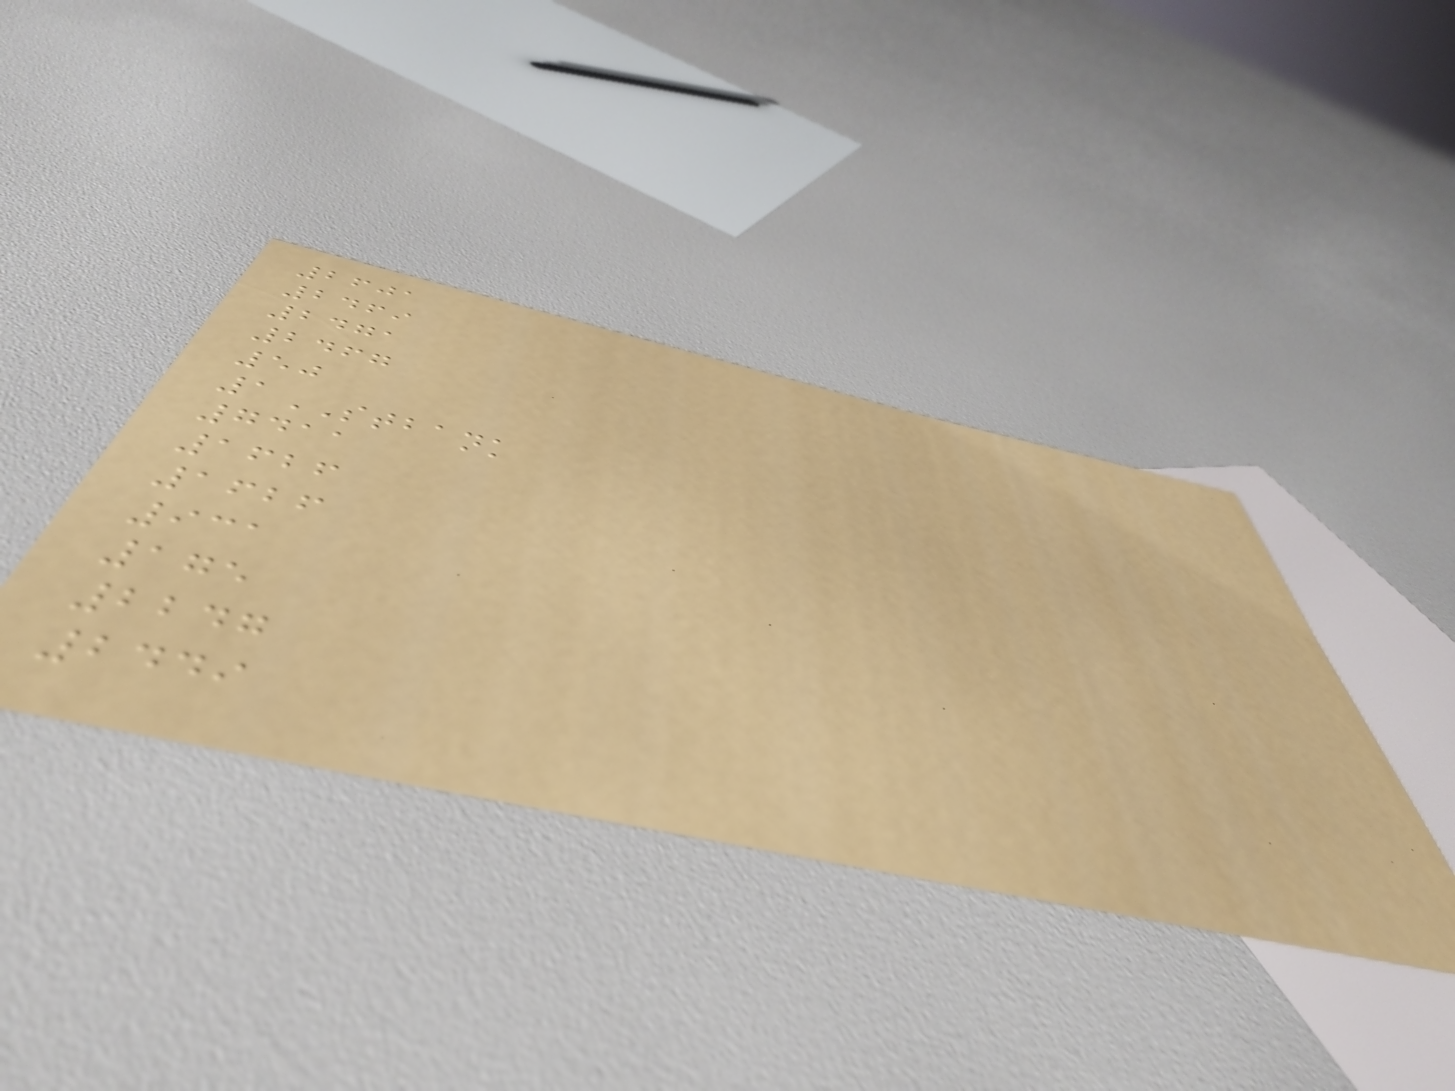2601
2469
2471
2467
50
1STBANK
7411
1626
1626
931
175
2247
2449
